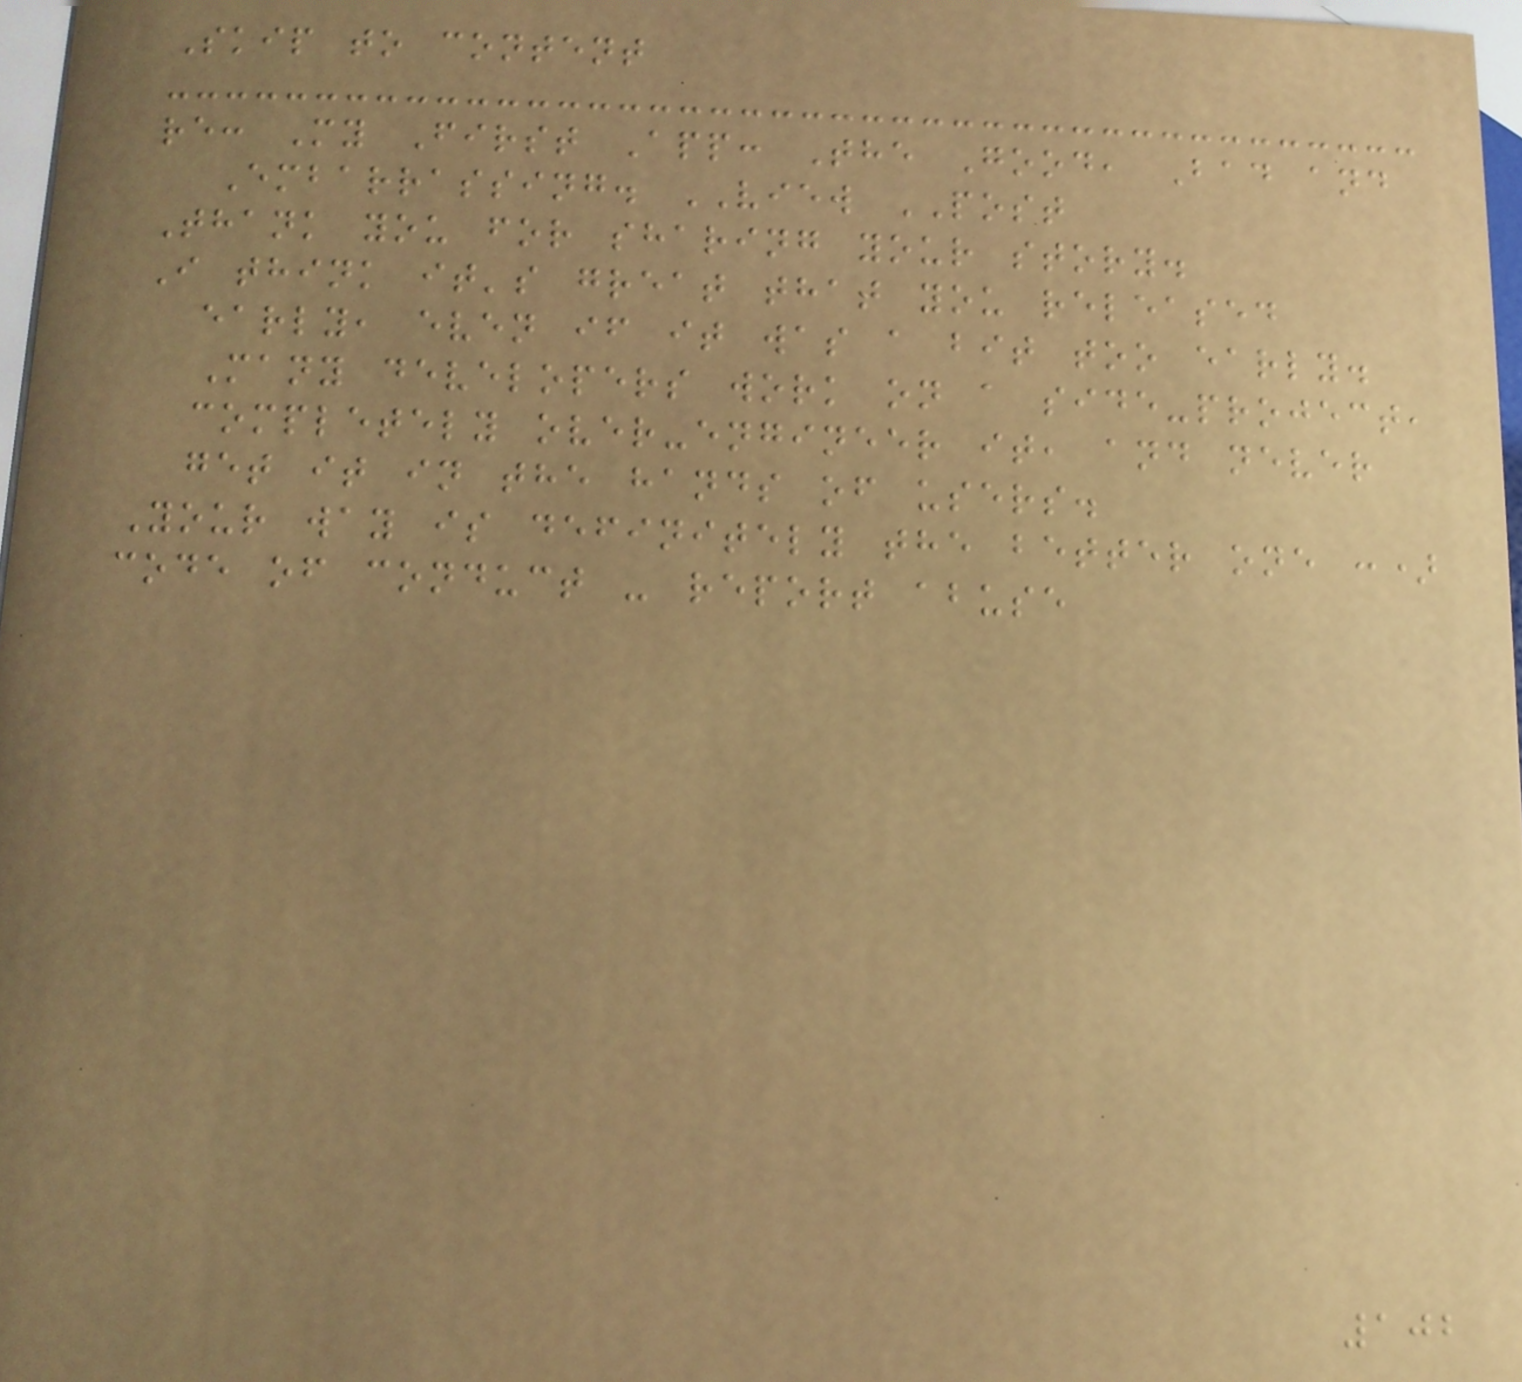Skip to content
re: My First App: The Good, Bad and
Embarrassing. VIEW POST
Thank you for sharing your story.
I think it's great that you released
early, even if it was a bit too early.
Many developers work on a side-project,
completely over-engineer it, and never
get it in the hands of users.
Your way is definitely the better one :)
code of conduct - report abuse
102
